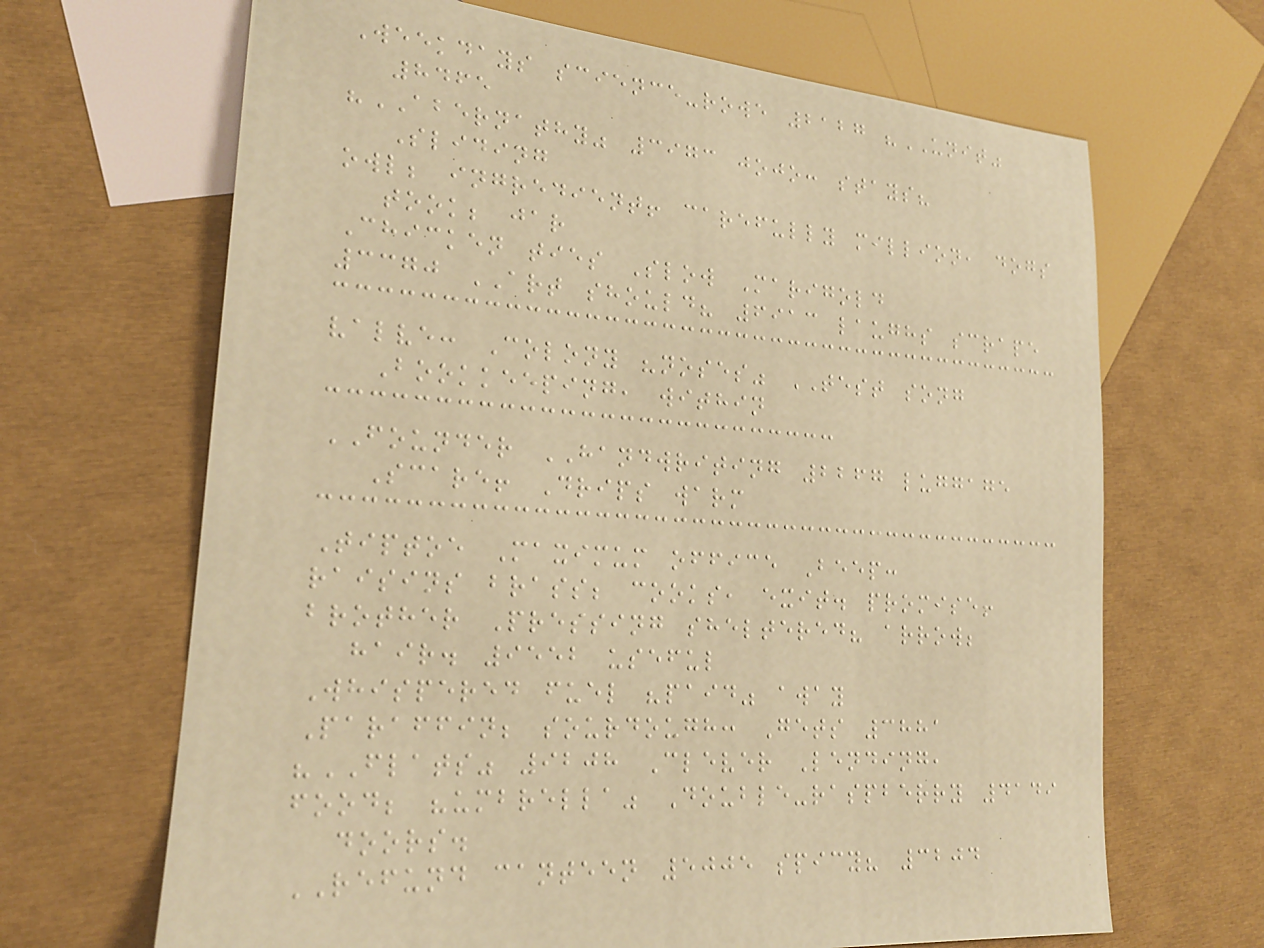Weekdays science-rowe 2127 "UNIT"
8465
"ABERNATHY" 3973 jojo: stays?
Sliding
owl; ingredient! carefully million, dogs
took; jar
Chicken ties Slow Marigold
3370 ART should? 6913 laughs scrape
valve: Colony "noses" TEST song
Bookkeeping, within
FOUNDER HANDWRITING 2267 luggage
Scare! Drips warm
Tiptoe Maximum office Beep:
raisins brass; cooks, exit. promise!
brother Pressing sheltered? arrow;
hair. 9552 useful
Whispered fuel "paid" away
Paraffin; sourdough: Gets 3881
"FLATS" 9208 Clever Lending,
food; "umbrella" Double-raspberry 4149
doors.
REFUND canteen 5005 spicy? 3204
